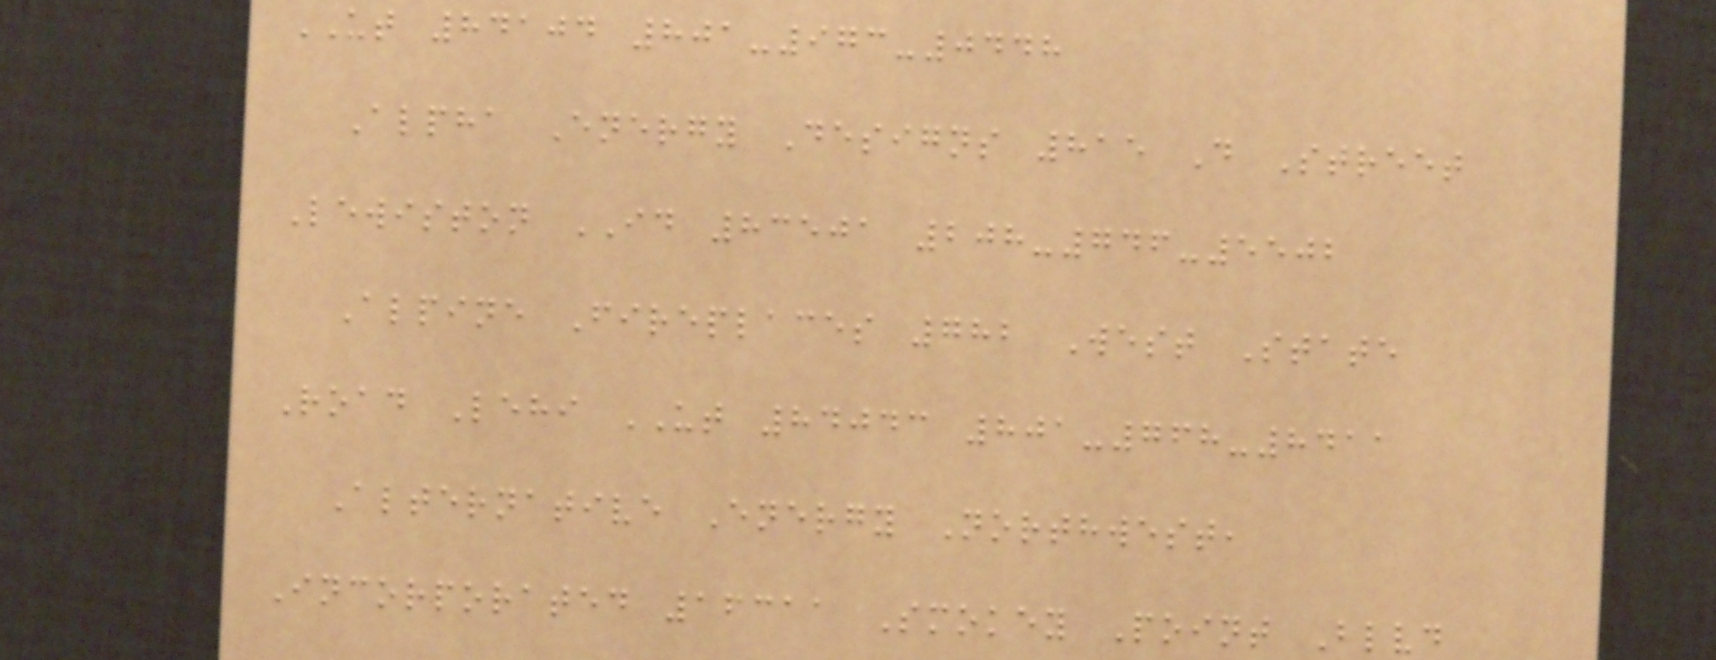UT 84104 801-973-0448
Alpha Energy Designs 815 D Street
Lewiston ID 83501 208-746-5502
Alpine Fireplaces 782 West State
Road Lehi UT 84043 801-768-8411
Alternative Energy Northwest,
Incorporated 16311 Smokey Point Blvd
